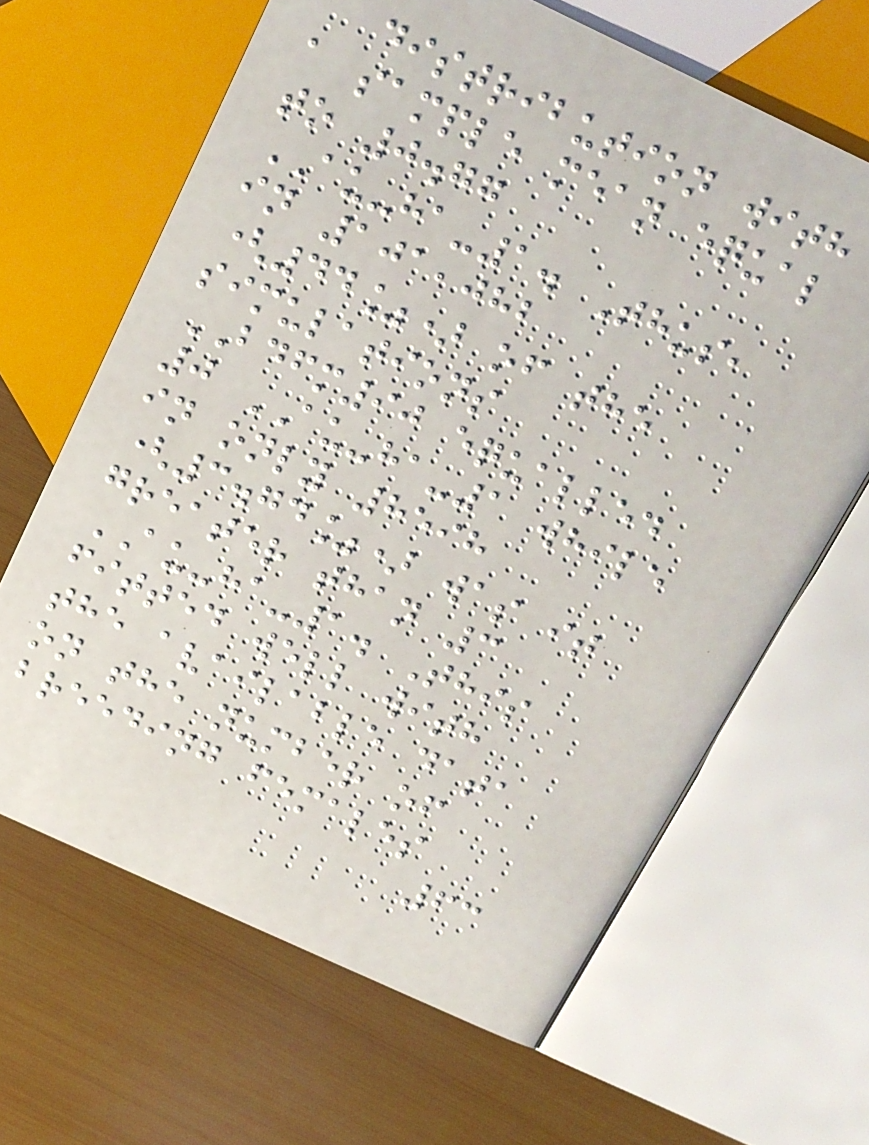distribution with
a sample mean equal
to 0.77
AU-ha-1. Thus,
in 101,082
(44%) of the
simulations
BDFM90 equalled
0 AU-ha-1 while
in only 8598
(3.74%) was it
greater than 3
AU-ha-1. This
fitted well with
the available data
on the number of
breeding females
63
